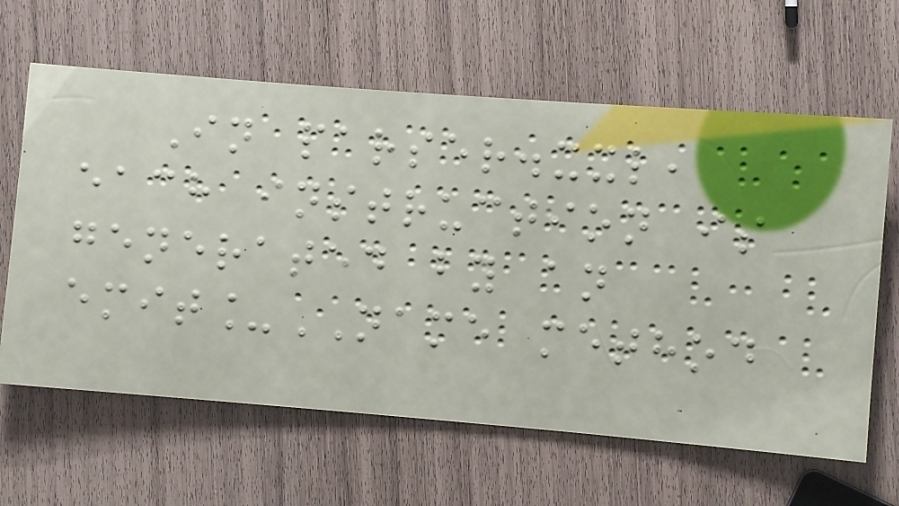In parser.xxl,
each instruction is
generated by an
emit_NAME method
